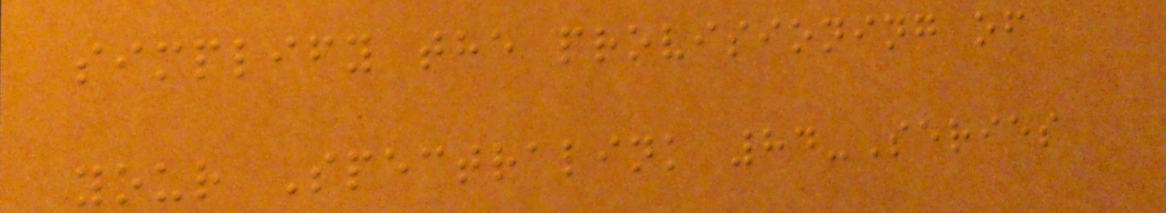simplify the provisioning of
your Spectralink 84-Series
